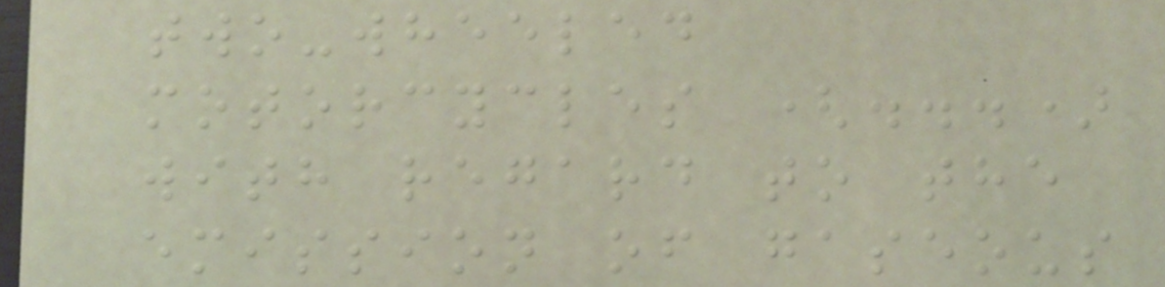two-wheeled
motorcycles (...)
with regard to the
emission of gaseous
